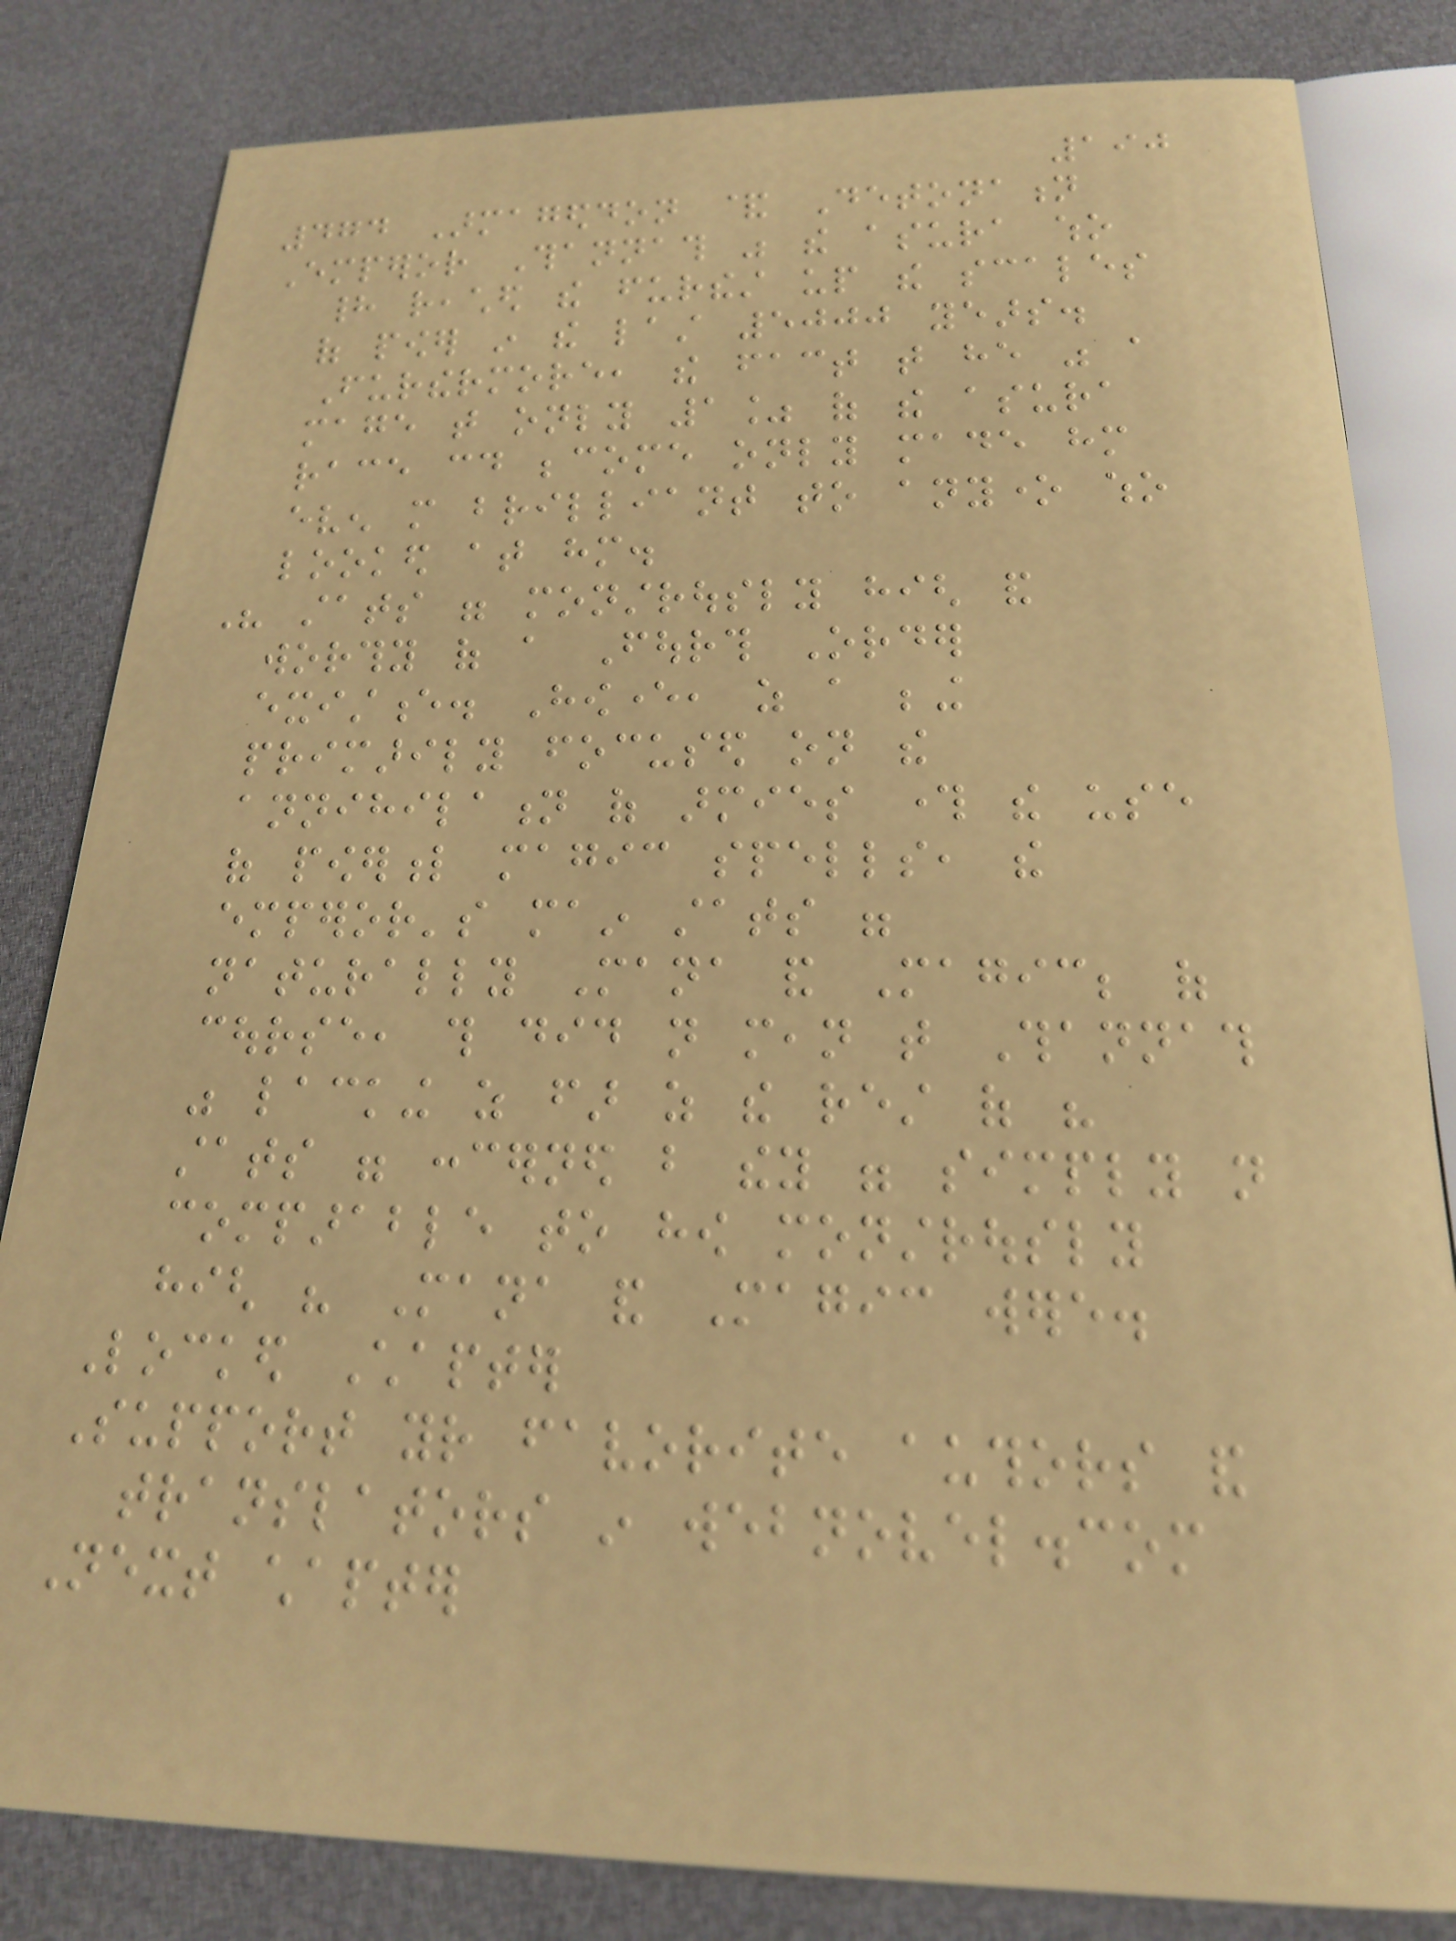190
474 Armageddon & Detonation
Emperor Thannath was the asura who
had reached the furthest up the scales
of power in the last 5000 years.
Furthermore, the fact that he was a
mage that only 1% of the asura
race could become only made him
even more brilliant to anyone who
looked at him.
His stats were monstrously high and
worthy of a Fourth Order
existence. However, as a being
primarily focused on the
annihilation of armies through the use
of powerful magic spells, the
emperor's main stats were
naturally Mana and Magic; of
course, this did not mean that Thannath
was lacking as far as the rest of his
stats were concerned but they were simply not
comparable to how monstrously
high his Mana and Magic were.
Locked Chapter
Support your favorite authors and
translators in webnovel.com
Next chapter
